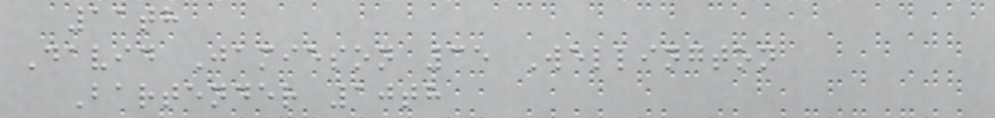11th
David Jamieson 35 Wellington
Bartender 10th
